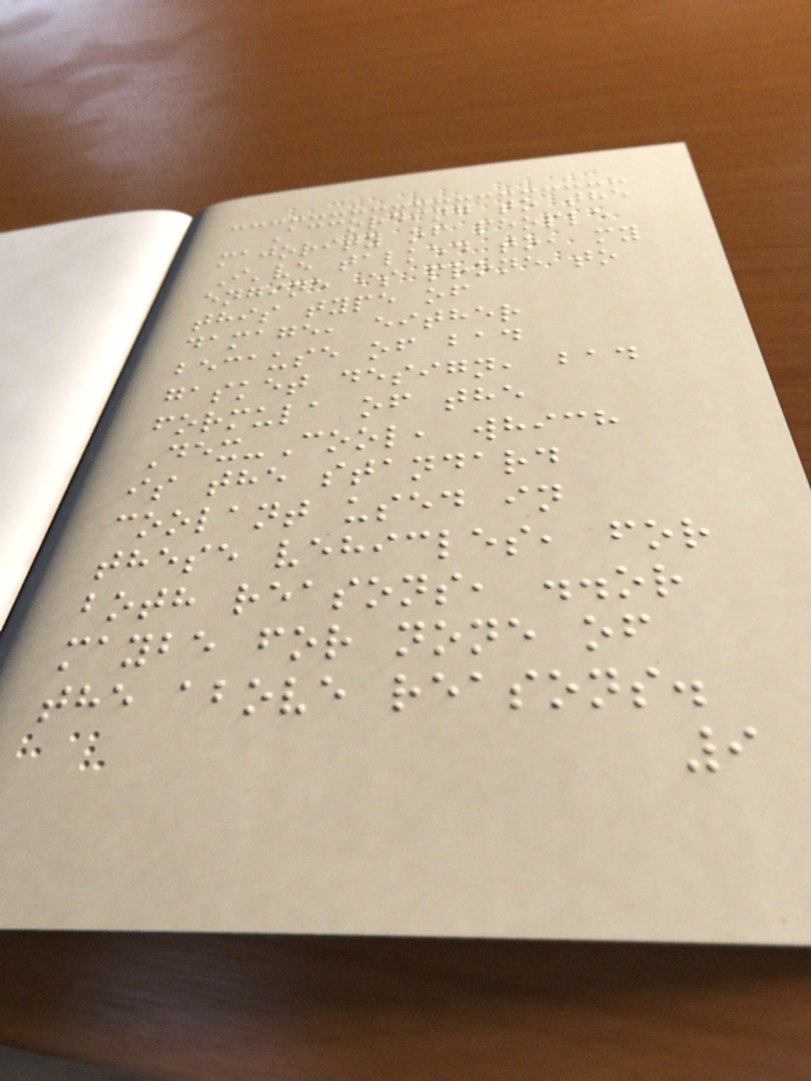According to the
majority of people
I've talked to, my
engine is prone to
this type of
damage, either
because of bad
gasket design, bad
formula of the
Dex-Cool, which
is the standard
coolant used in
these vehicles, for
both reasons, ..or
maybe for none of
the above reasons.
9
